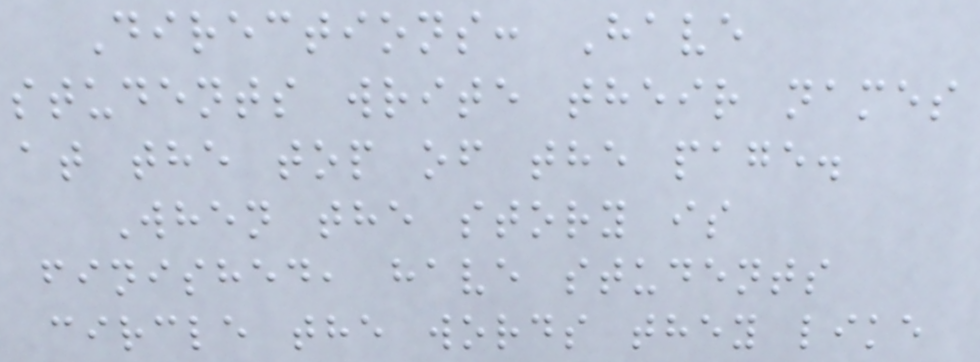Directions: Have
students write their names
at the top of the page.
When the story is
finished, have students
circle the words they like
